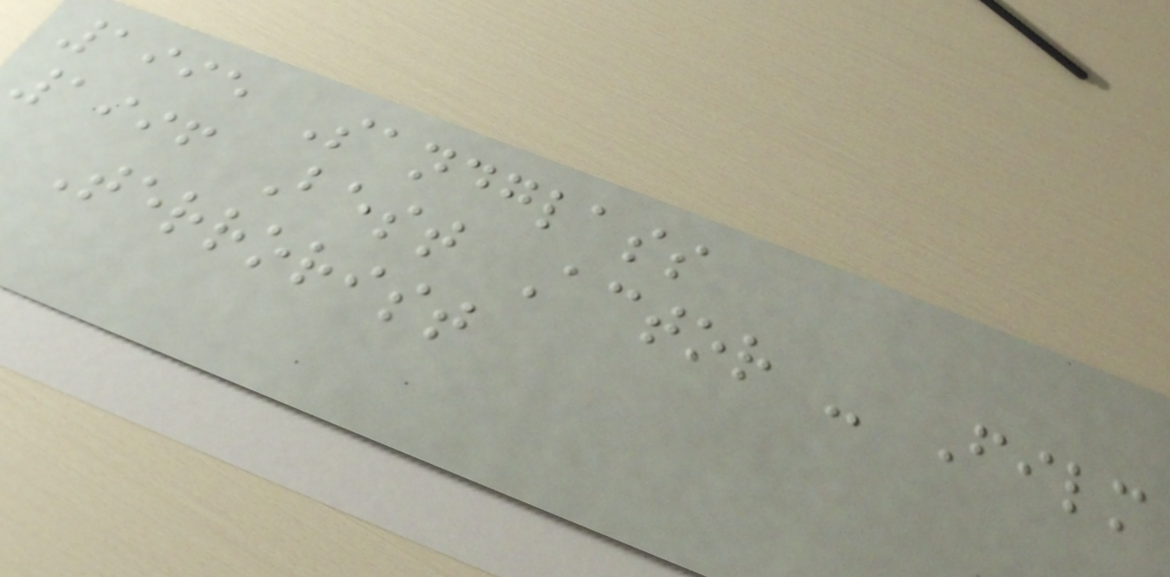1995 Sandglass
1996 Best Actor - Film
Terrorist
